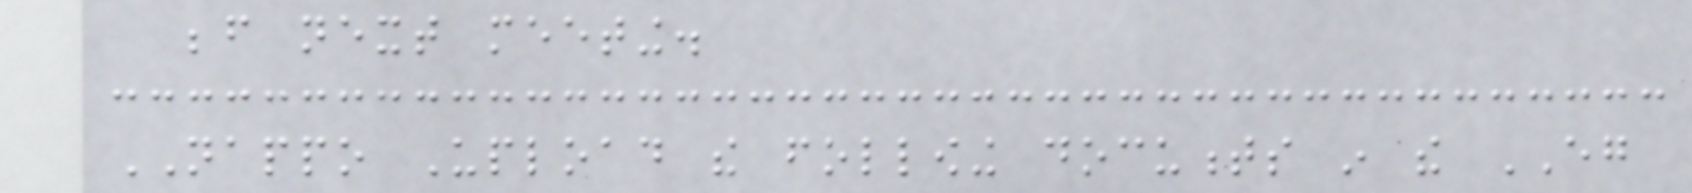before next meeting.
NAPPO Upload the following documents in the EG
